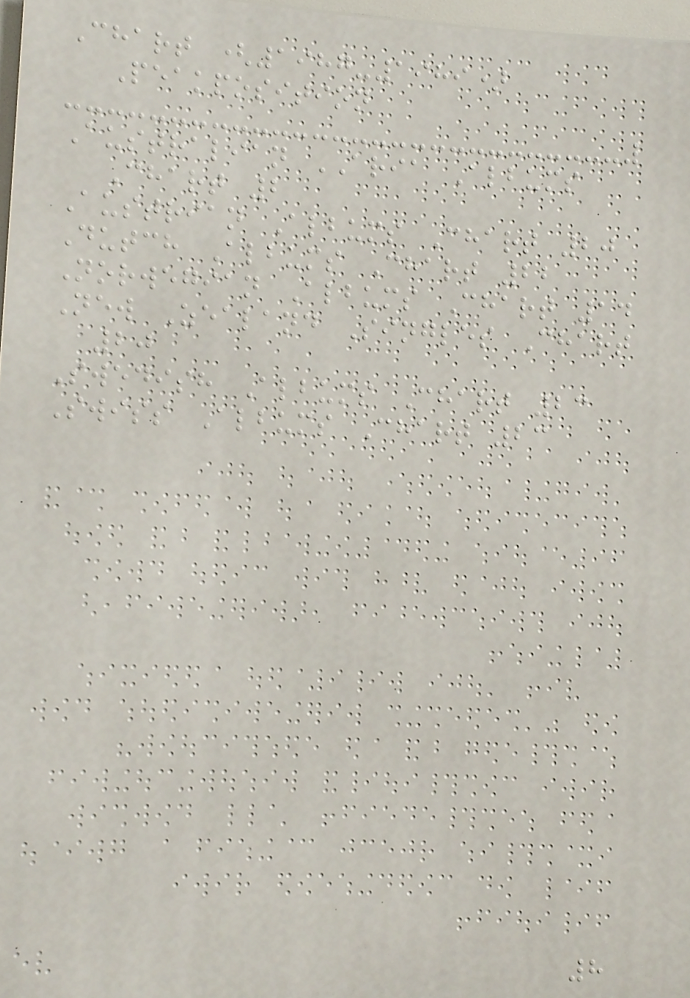Chart (1987-1989)
Peakposition
Australian ARIA Albums
Chart 2
Austrian Albums Chart 20
Dutch Albums Chart 22
Norwegian Albums Chart 14
New Zealand Singles Chart
20
Swedish Albums Chart 23
Swiss Albums Chart 23
8
